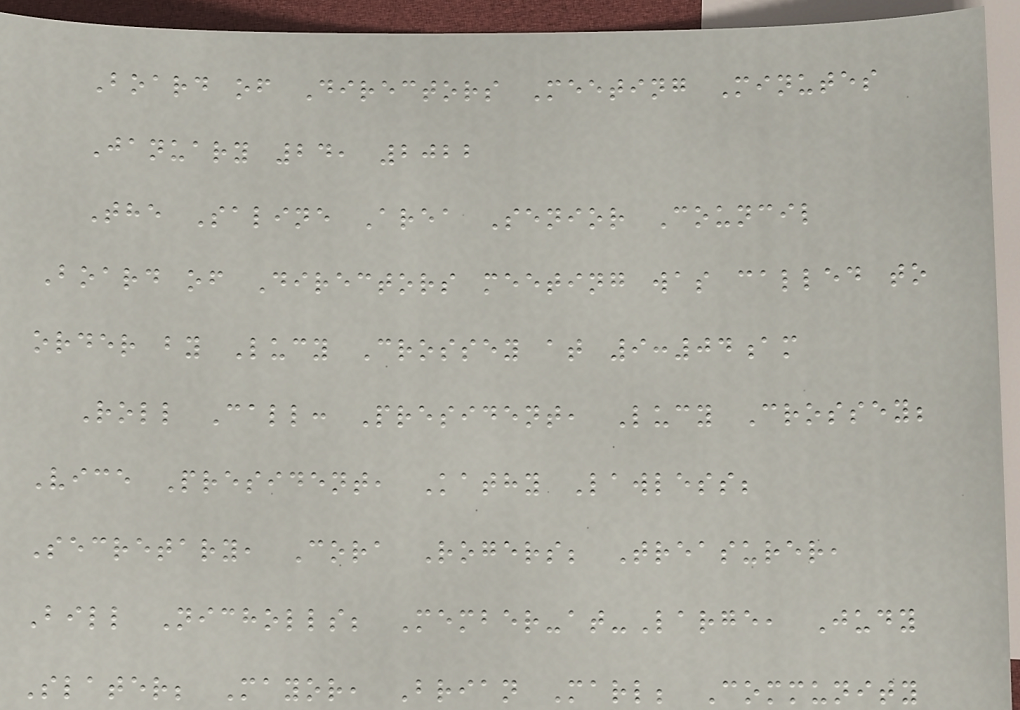Board of Directors Meeting Minutes
January 24, 2022
The Saline Area Senior Council
Board of Directors meeting was called to
order by Lucy Crossey at 9:04am
Roll Call: President, Lucy Crossey;
Vice President, Kathy Lawless;
Secretary, Cora Rogers; Treasurer,
Bill Nicholls; Member-at-Large, Judy
Slater; Mayor, Brian Marl; Community
